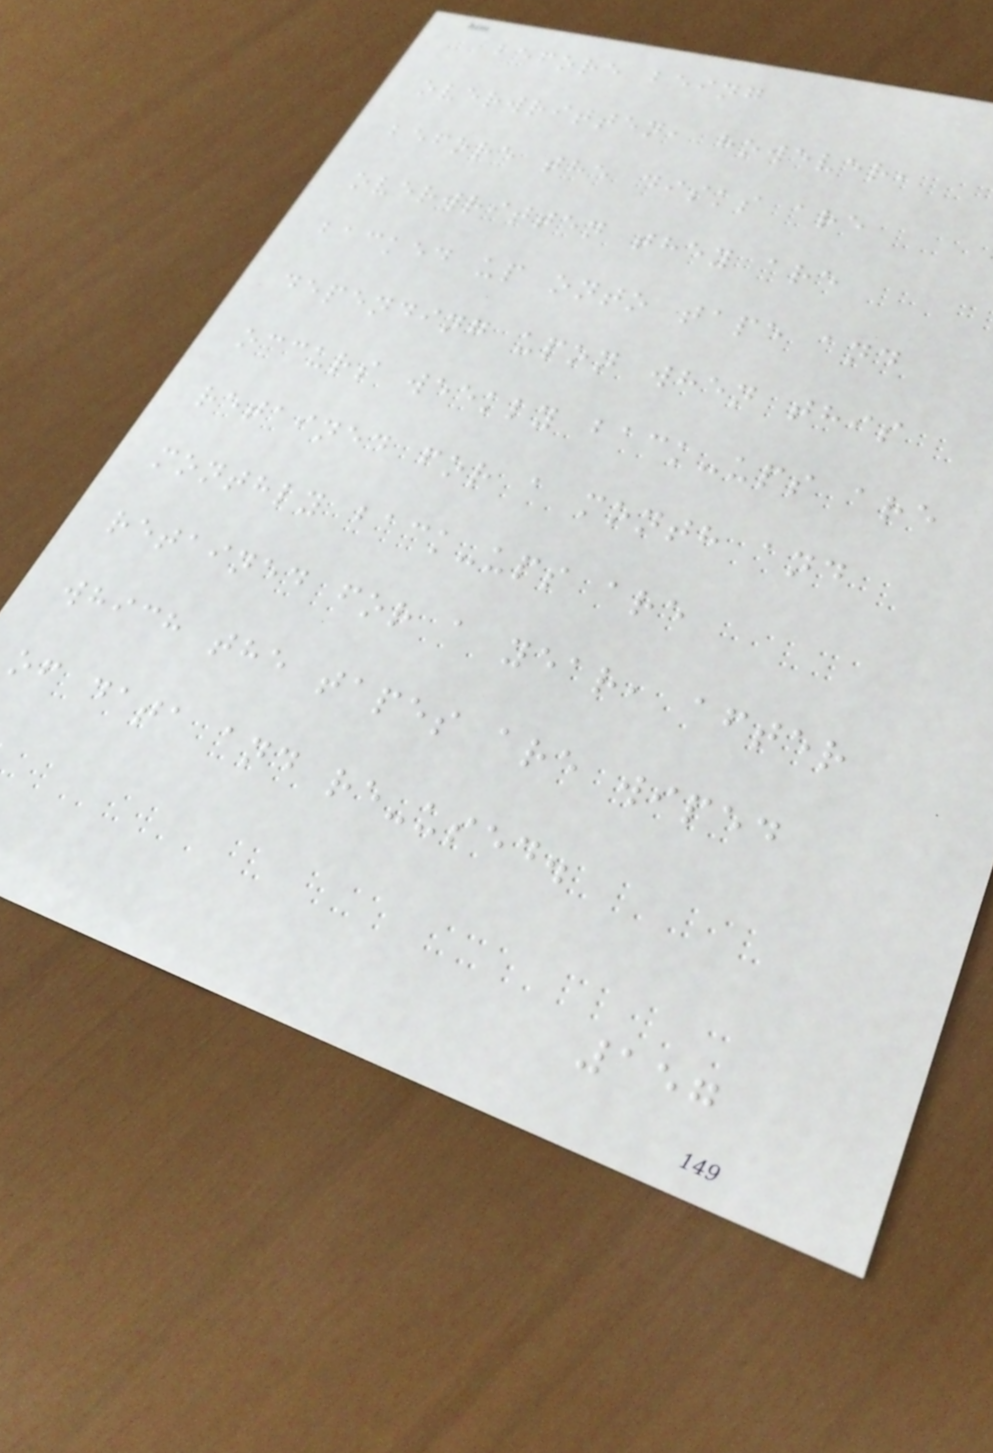before being
overwritten, however,
before the disks are
overwritten they are
backed up onto tape and
depending upon when this
occurs weekly back-ups are
retained for a month and
monthly back-ups are
retained for a year, after
which the tapes are wiped
of data and re-used.
157
